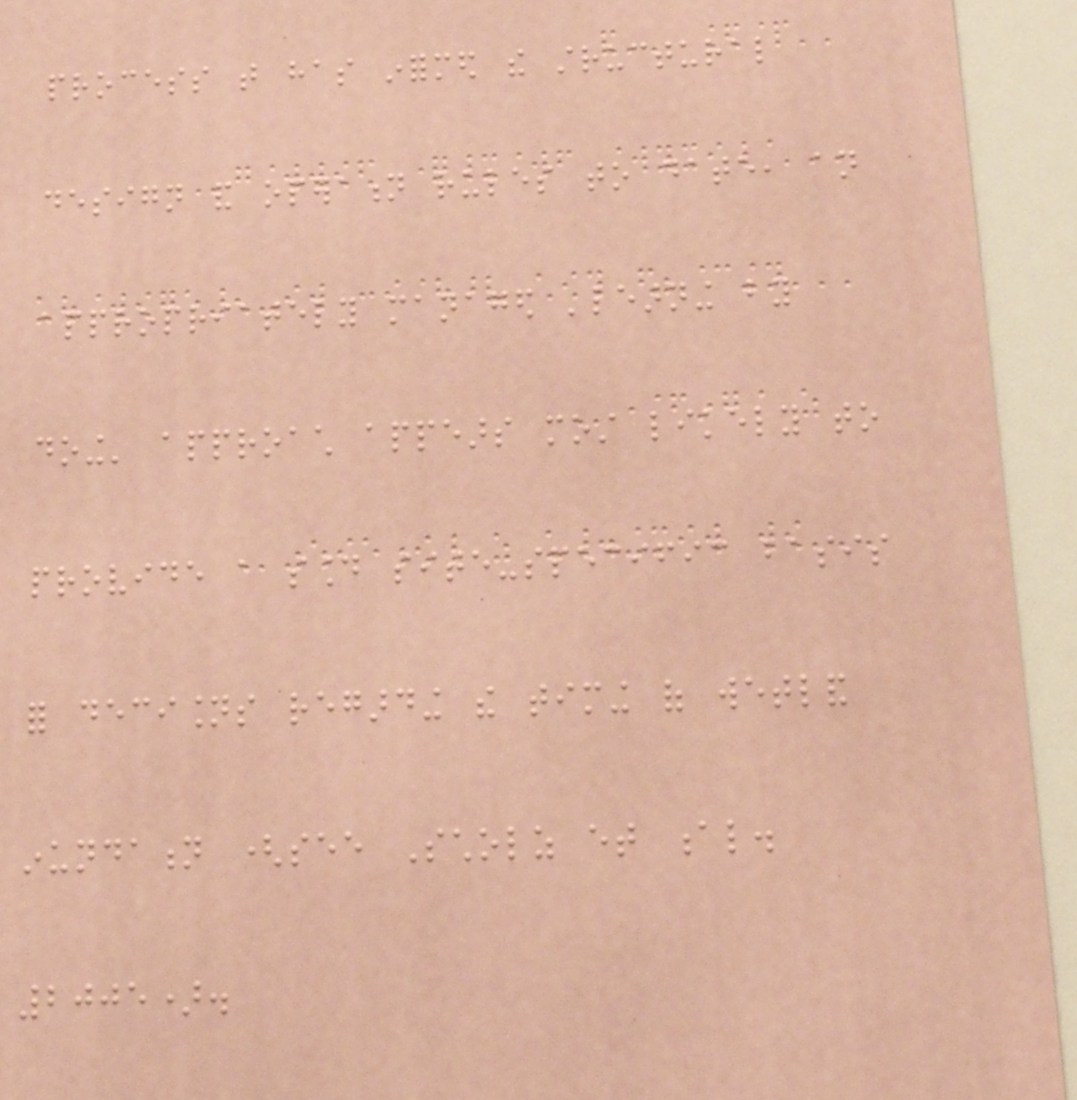process that has informed the structural
design and operation rules to date, an
appropriately managed 'learning by
doing' approach appears most likely to
provide a sound site-specific basis
for decisions regarding the timing of wetland
inundation (see Scholz et al.
2005).
